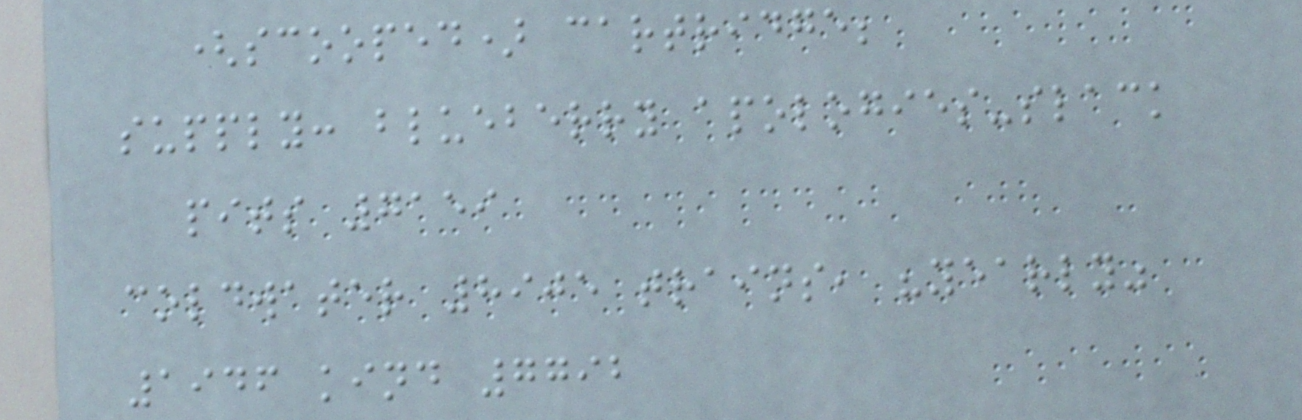(scooped) cartridge;
supply: blueberry apologies-slack
pits 7159
coldwater 8905 trains, "yearly"
1946 kind 7792
